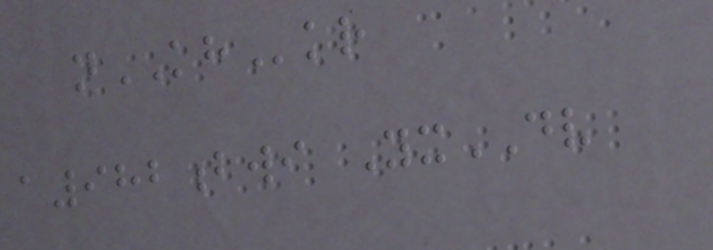nKHkr
a982bwi YxDV
